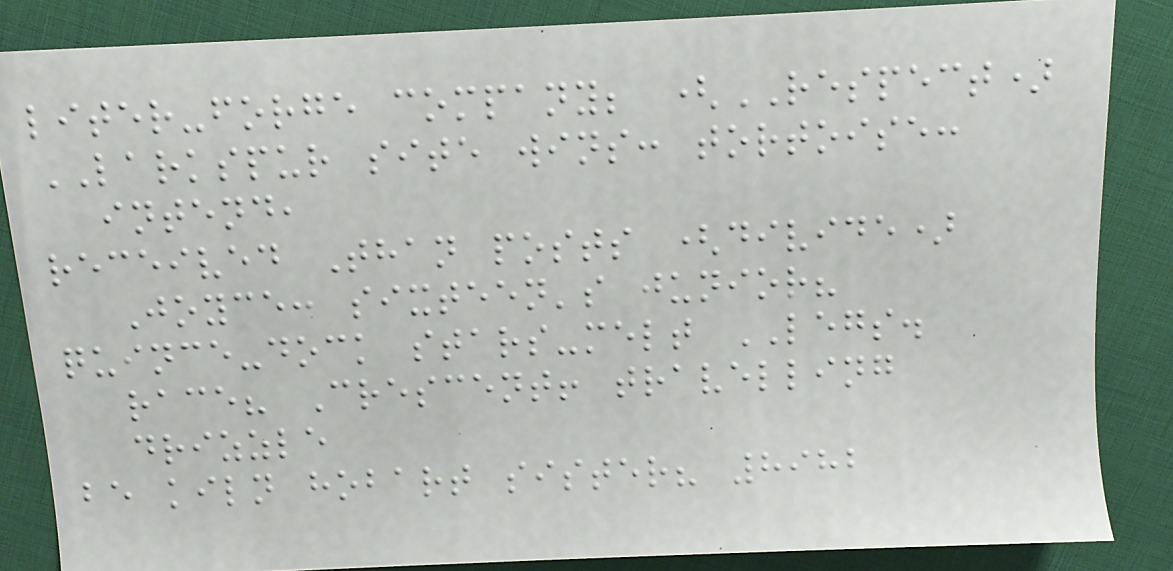liter-forge company; (RESPECT)
LARKSPUR site wins: tortoise:
intend,
received Than posts (divide)
Joyce: sixteen's junior?
quince-dock stars-melt LEGS.
race? Crescent! travelling
drizzle
be kiln hobart sister? 8982
